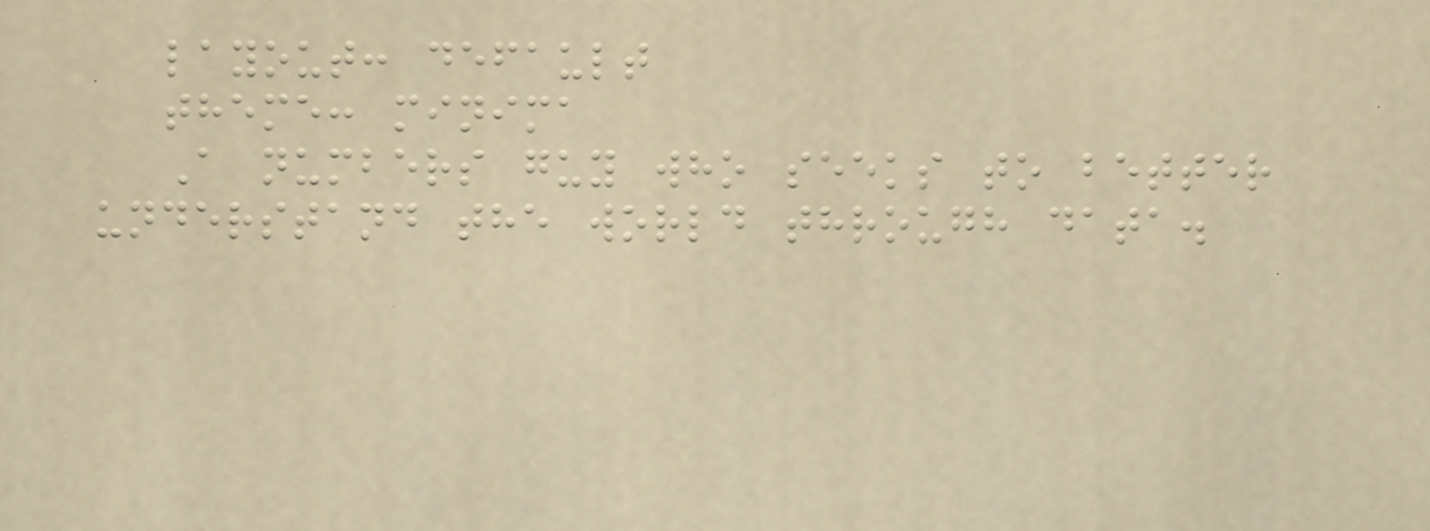layout: default
theme: minima
A numbers guy who seeks to better
understand the world through data.
